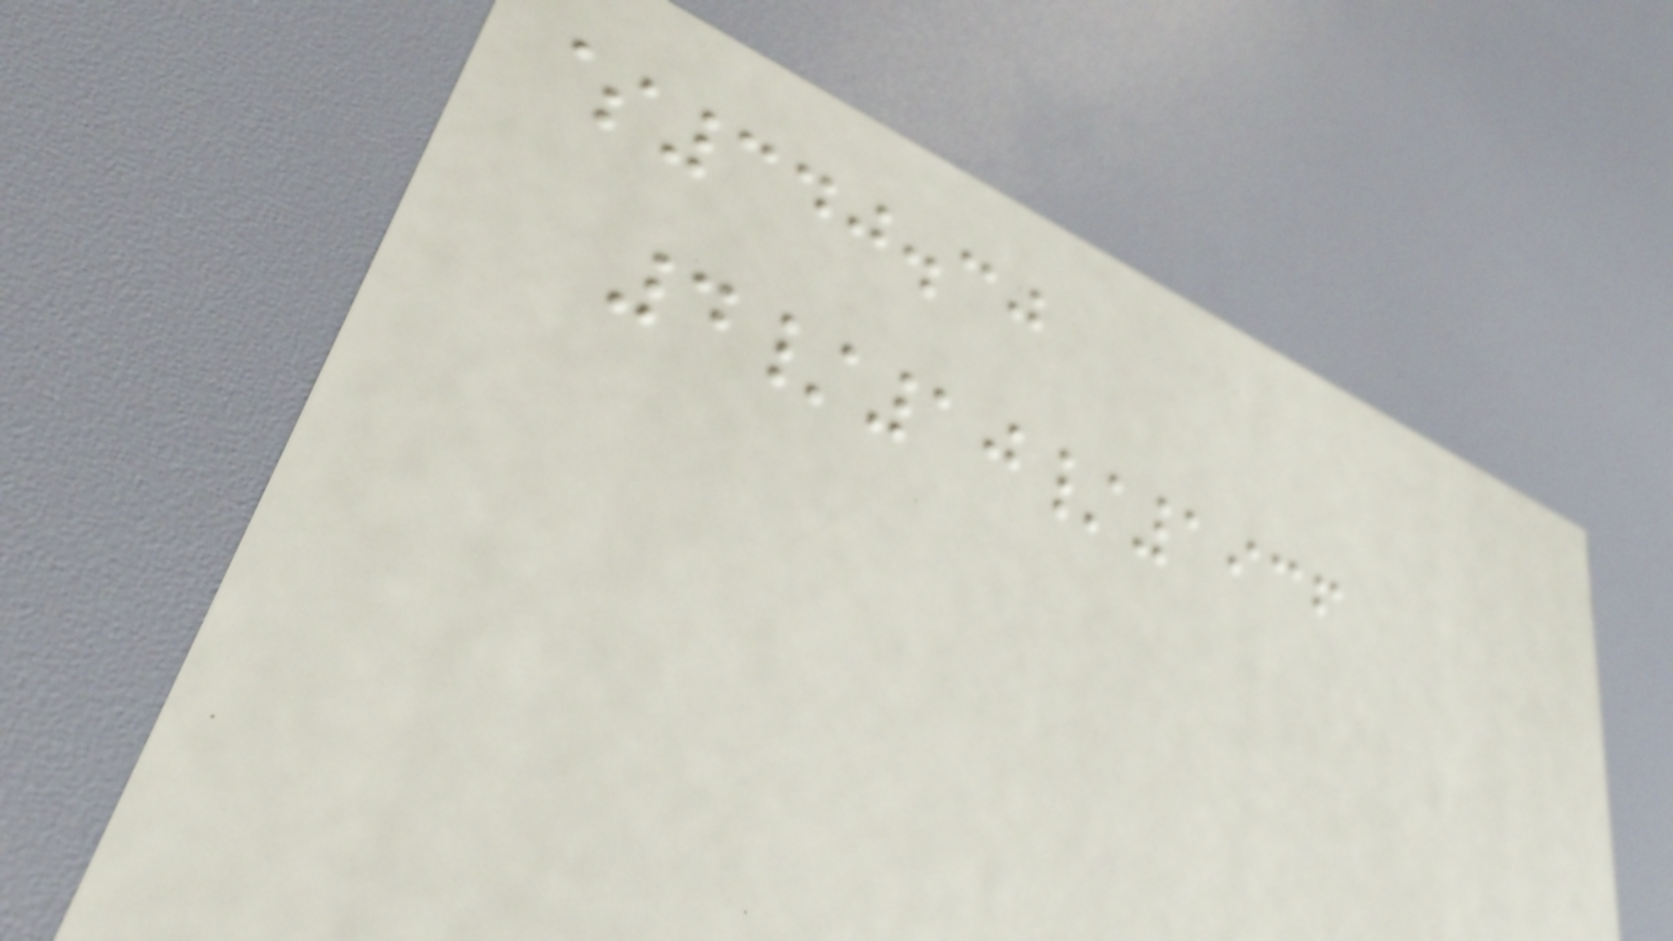$340.30
4/10/1936
